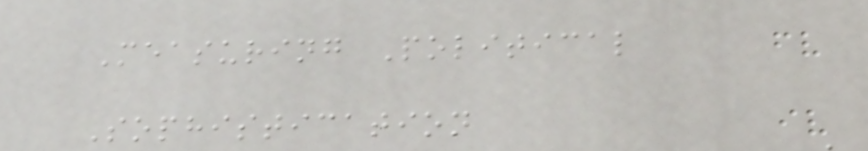Measuring Political
Sophistication
